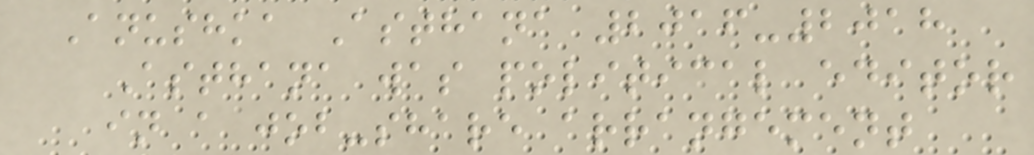Anushka Asthana 2016-2018
Asthana was political editor
in a job-share arrangement
